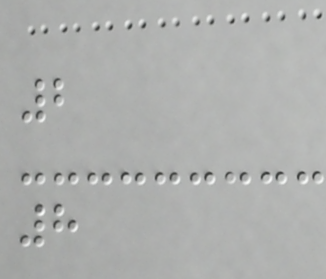2
8
